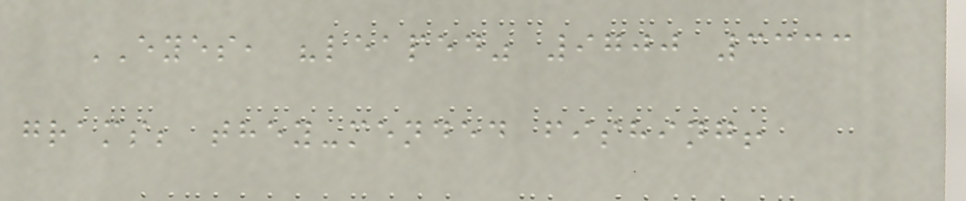EYES, "leaped" 9700 3333
grams; they-mended fishing!
